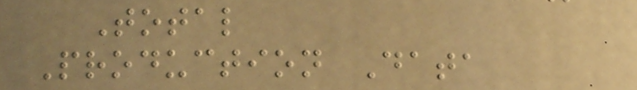Total
Production Data
